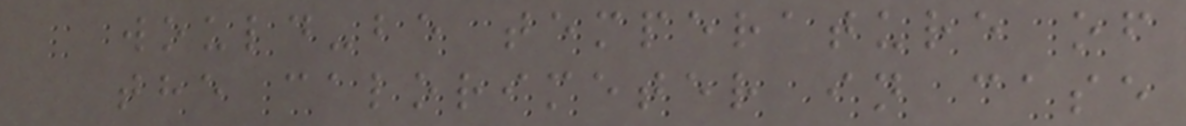would-be temperature of
the calorimeter in case
